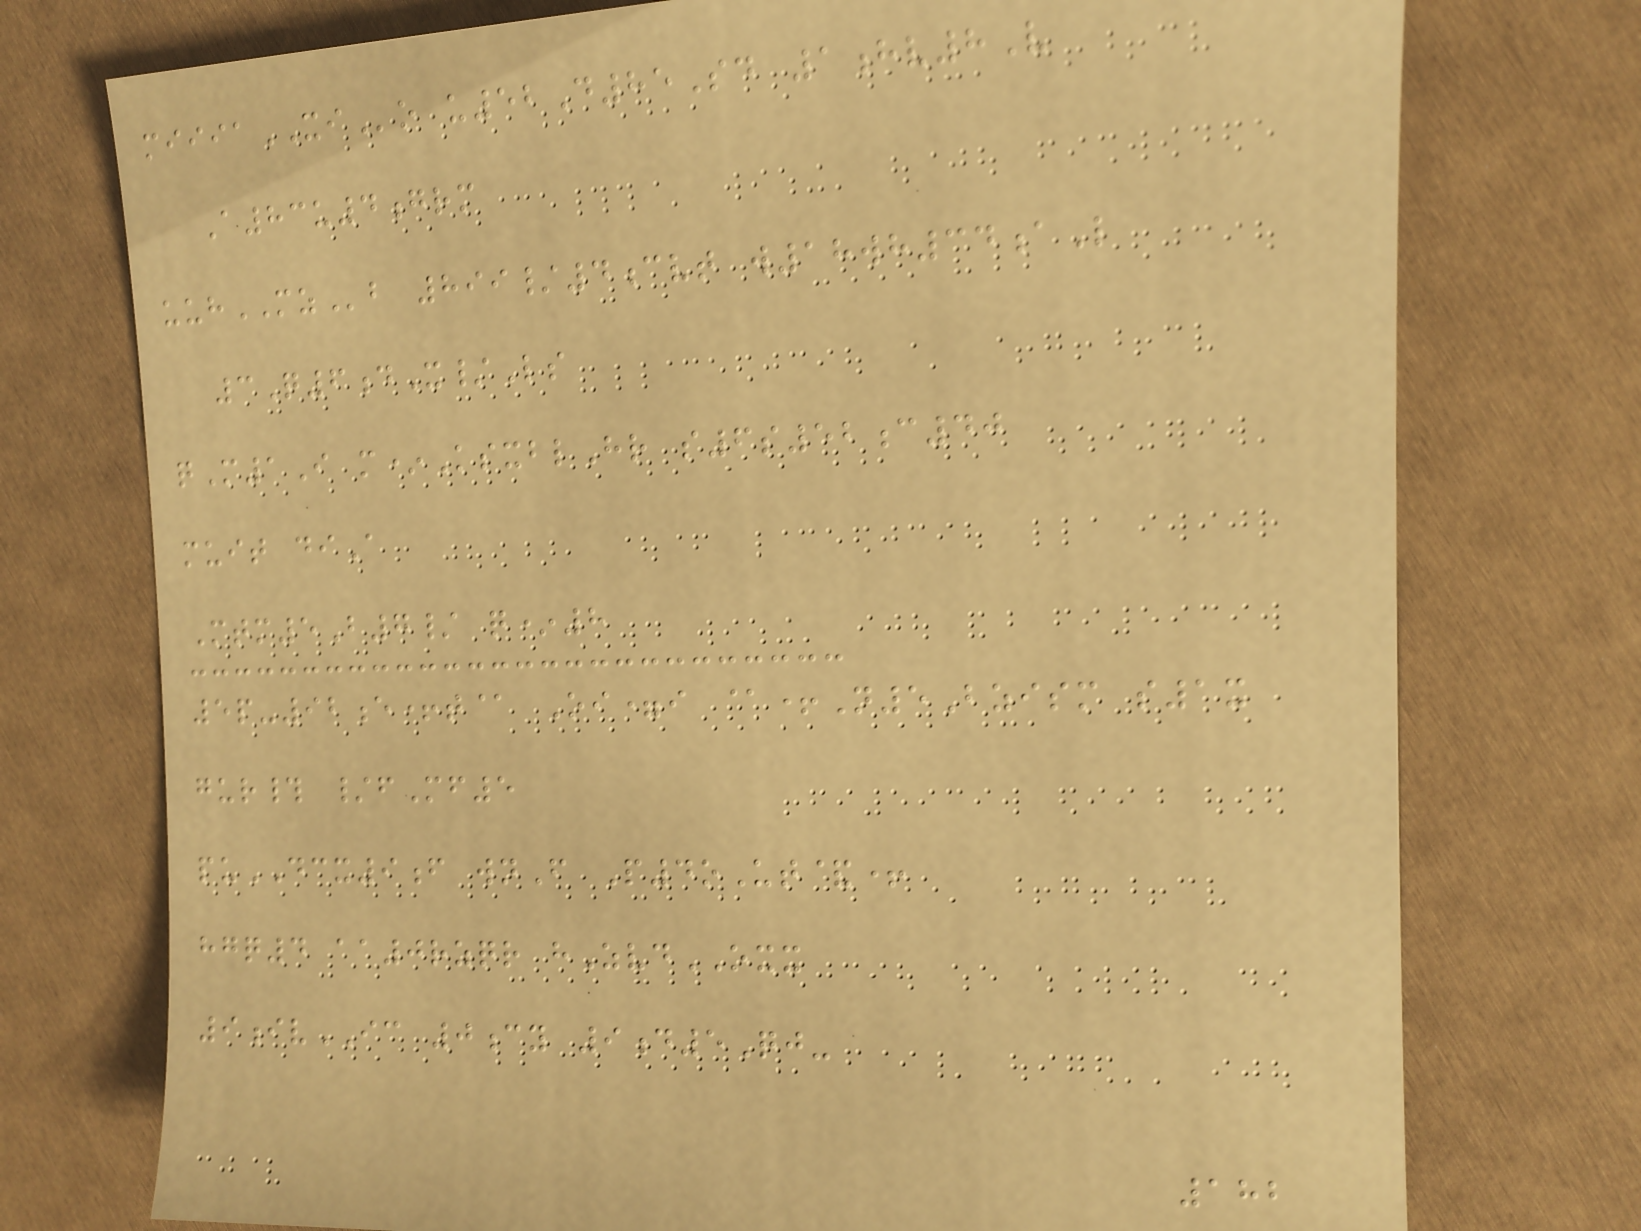miiiaXIo u52D85Sd 1hv8V
A83u4grm
uuhMZb 899/4cvt w18wh34aL
3Q6dX/Ls
qM1I m*KsxblHr s6s52c40
muit diA
Mtm5B7/ q*8
5p-92e+t@ Oi=i @+N5Bzism s1x
gur# /fMf5
puDCX9f wnF P4oUt&+
hgq4 aa0rzqr hZvdOXX
9ivIC 0cy 9d5Qj-
182
